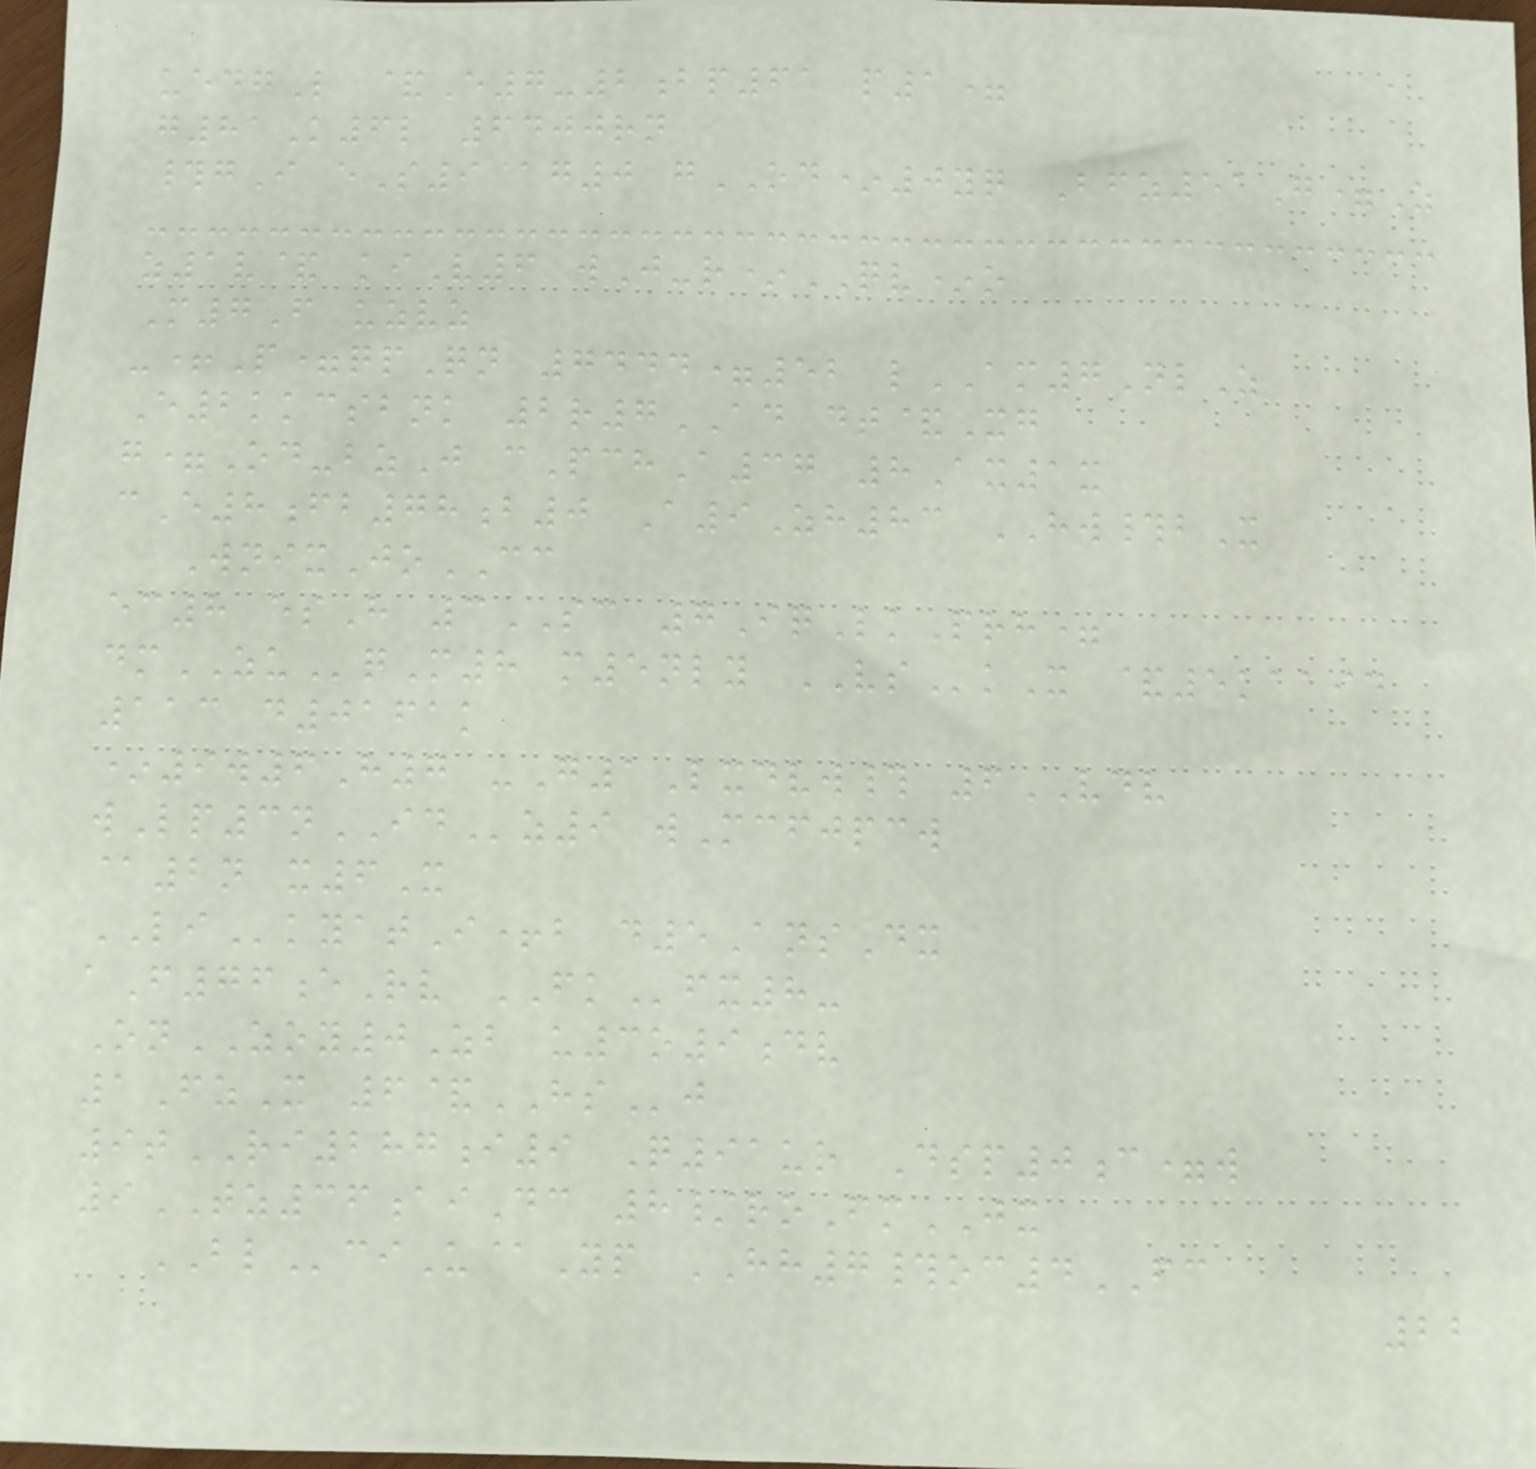uedgL &E7-2bp61 p1=
g81K6l 6400rn
#gI eS9@g0 gOD*0yq Bfz51G=Z
z1v& kiV6 wJ-r*QV*o
M7F uzvz
-+P=qpQn 7444=52 lAM7NlZ
E2kkcsbnk 2r7AD dt&Xg
g=Od-bzJ cPchA37 8Ax1x
cE8fb78b0 A9Zh83 HW#bX
WnixJoCC
ec8 esH 3SC 7IqLkPrh=
dmZUqM8 m5nly VSkX &5kaaid
113 d0161k
*9w6H7 -G1Lxdvw# 6VDV
wLp3nIDz9 wMcfjpcw
@2n x6X
LIkyatI+b d5AnsDx
aF76eRv FKfx8-
OnZOY0Zb u3o9dv
1FzX 6&HSj
9tRI287i9 Q91ur Dsp0c=w
9TZ36aiDc 8/roFmJX
BLciU@Yp HH7#oc4FC
22
